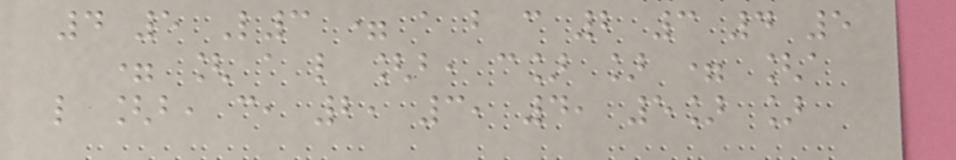4 5 L3 = a b c 2 3 4 5
= [ a l [b, c] ] = [a
l [b, c, 2, 3, 4, 5] ]
